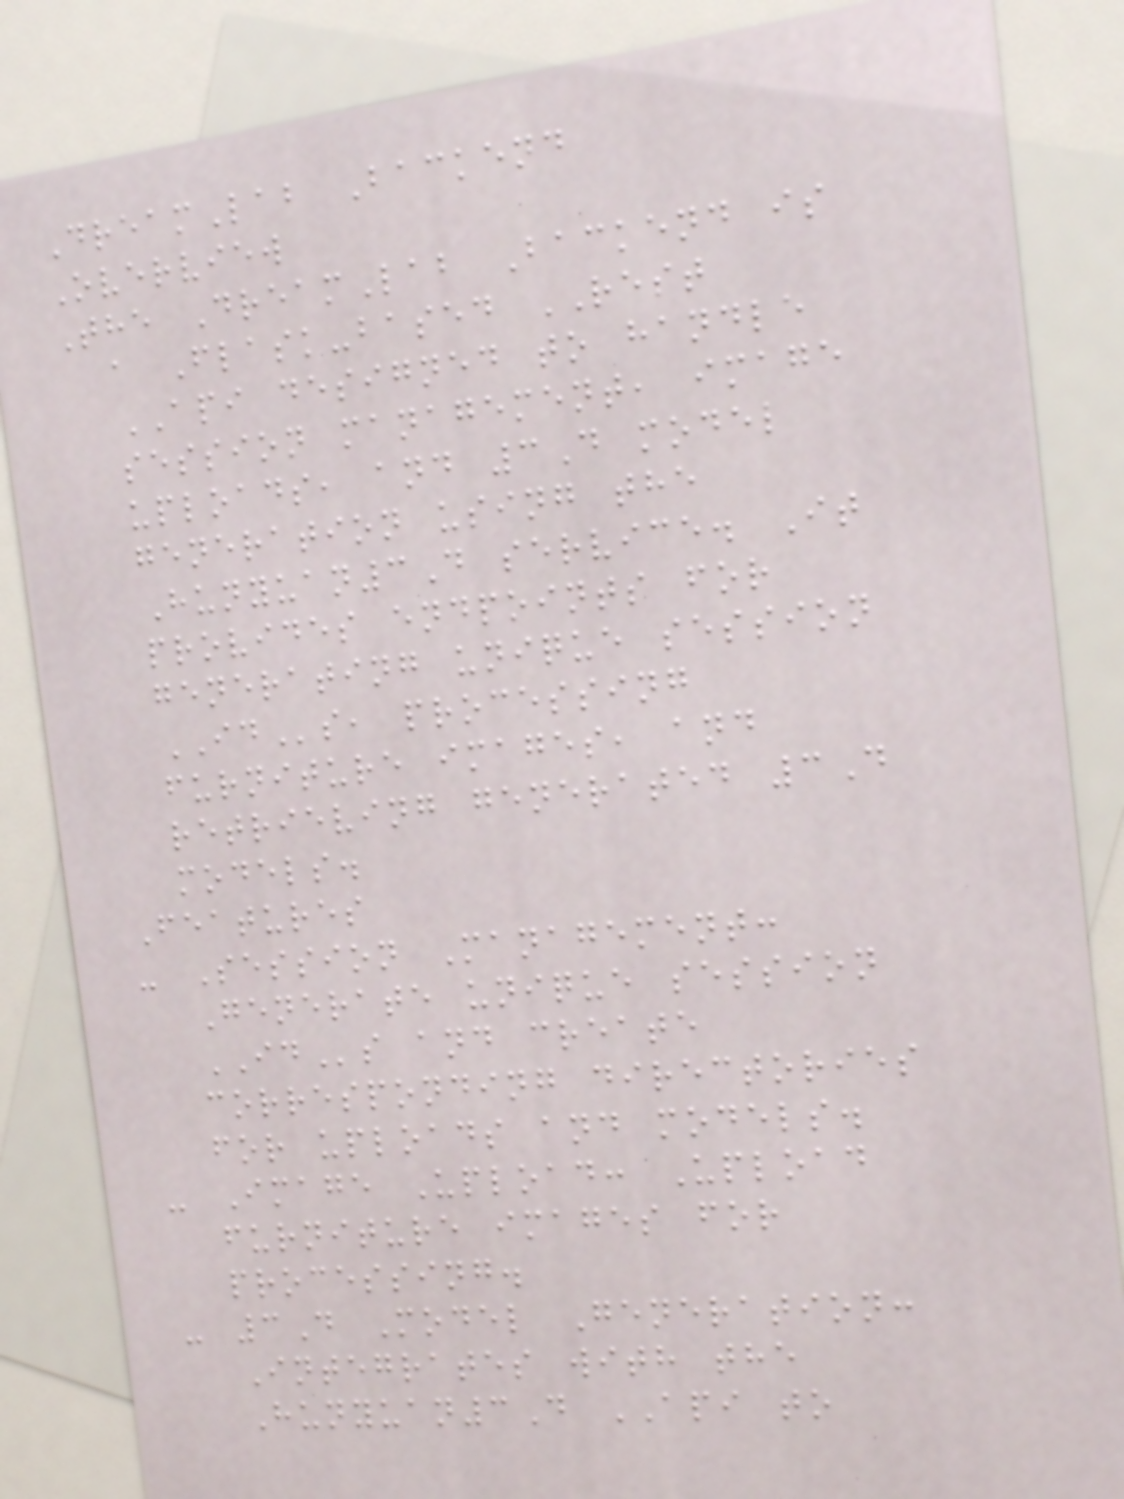DreamLab Backend
Overview
The DreamLab Backend is
a Flask-based REST
API designed to handle
session management, image
uploads, and 3D model
generation using the
Hunyuan3D service. It
provides endpoints for
generating unique session
IDs, processing
furniture images, and
retrieving generated 3D
models.
Features
- Session Management:
Generate unique session
IDs and create
corresponding directories
for uploads and models.
- Image Upload: Upload
furniture images for
processing.
- 3D Model Generation:
Integrates with the
Hunyuan3D API to
